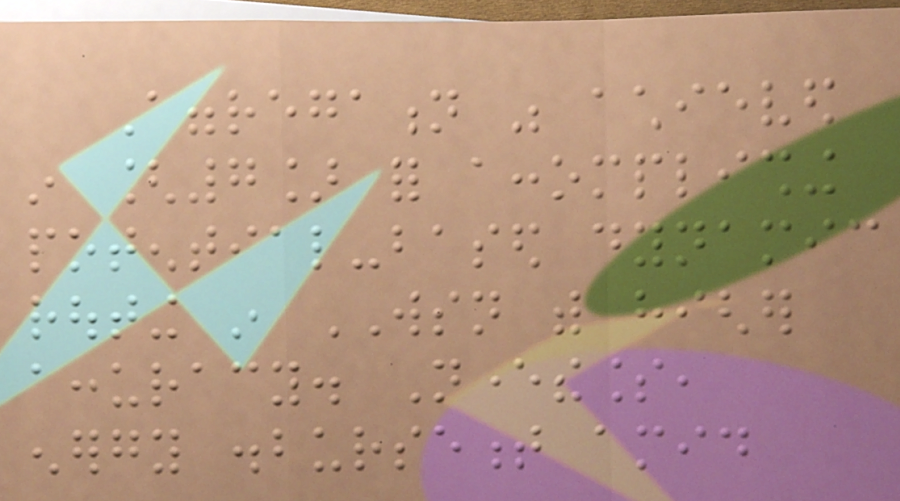Aggregation was achieved
in [7] for accomplishing
potential-based dynamic
routing in WSN with higher
accuracy. Nevertheless,
energy disbursement amid
